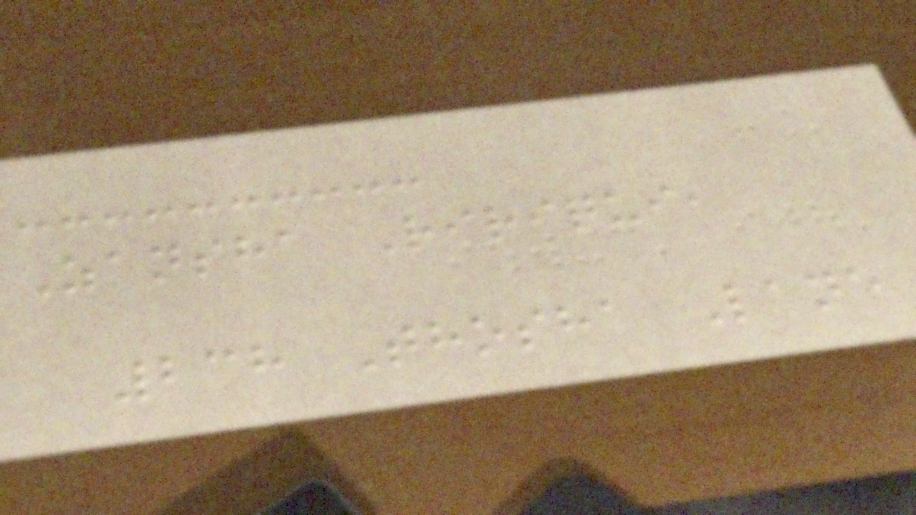Zansha Ririqui,
238 Thosha Lane
